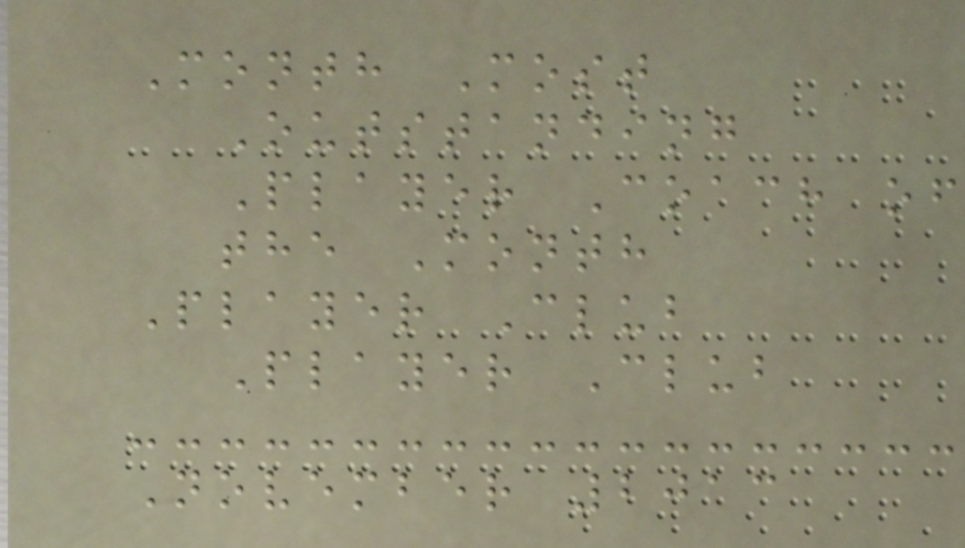Month Most
Outstanding
Player Coach of
the Month
Player Club
Player Club
November 2013
